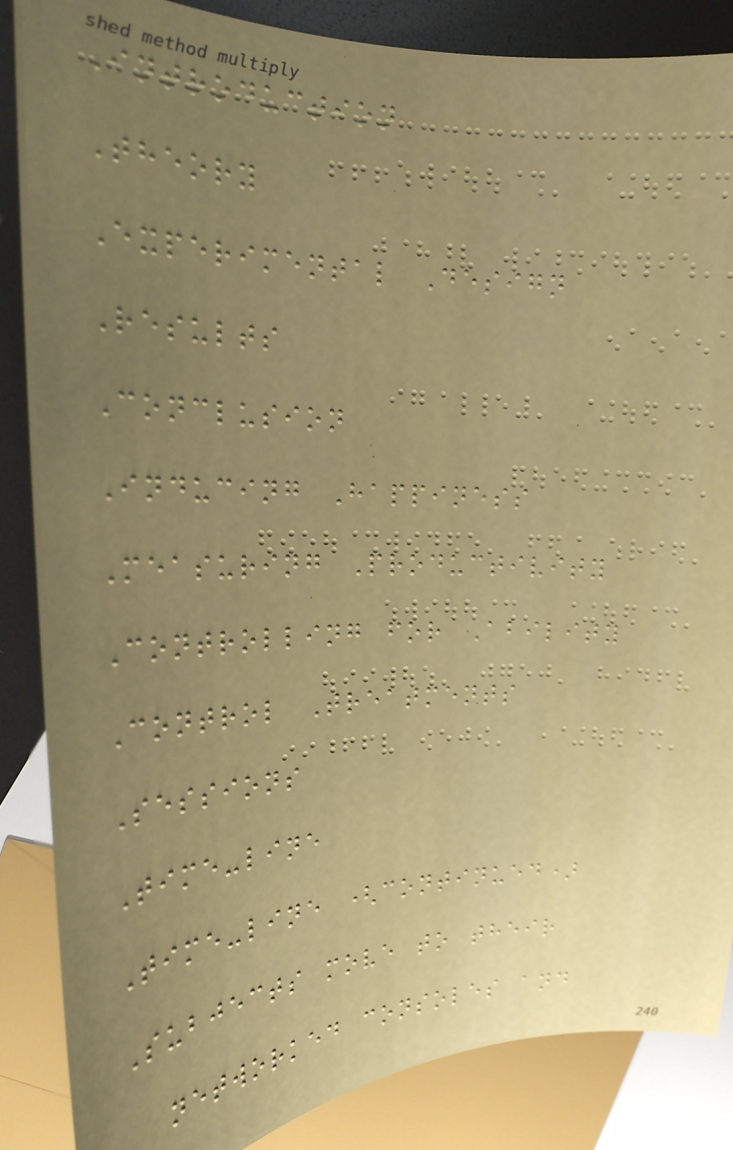Introduction
Theory
Experimental Design
Results
Conclusion
Inducing Happiness
Measuring Productivity
Controlling for Ability
Control Treatments
Sessions
Time-line
Time-line (continued)
Subjects move to their
networked consoles and
